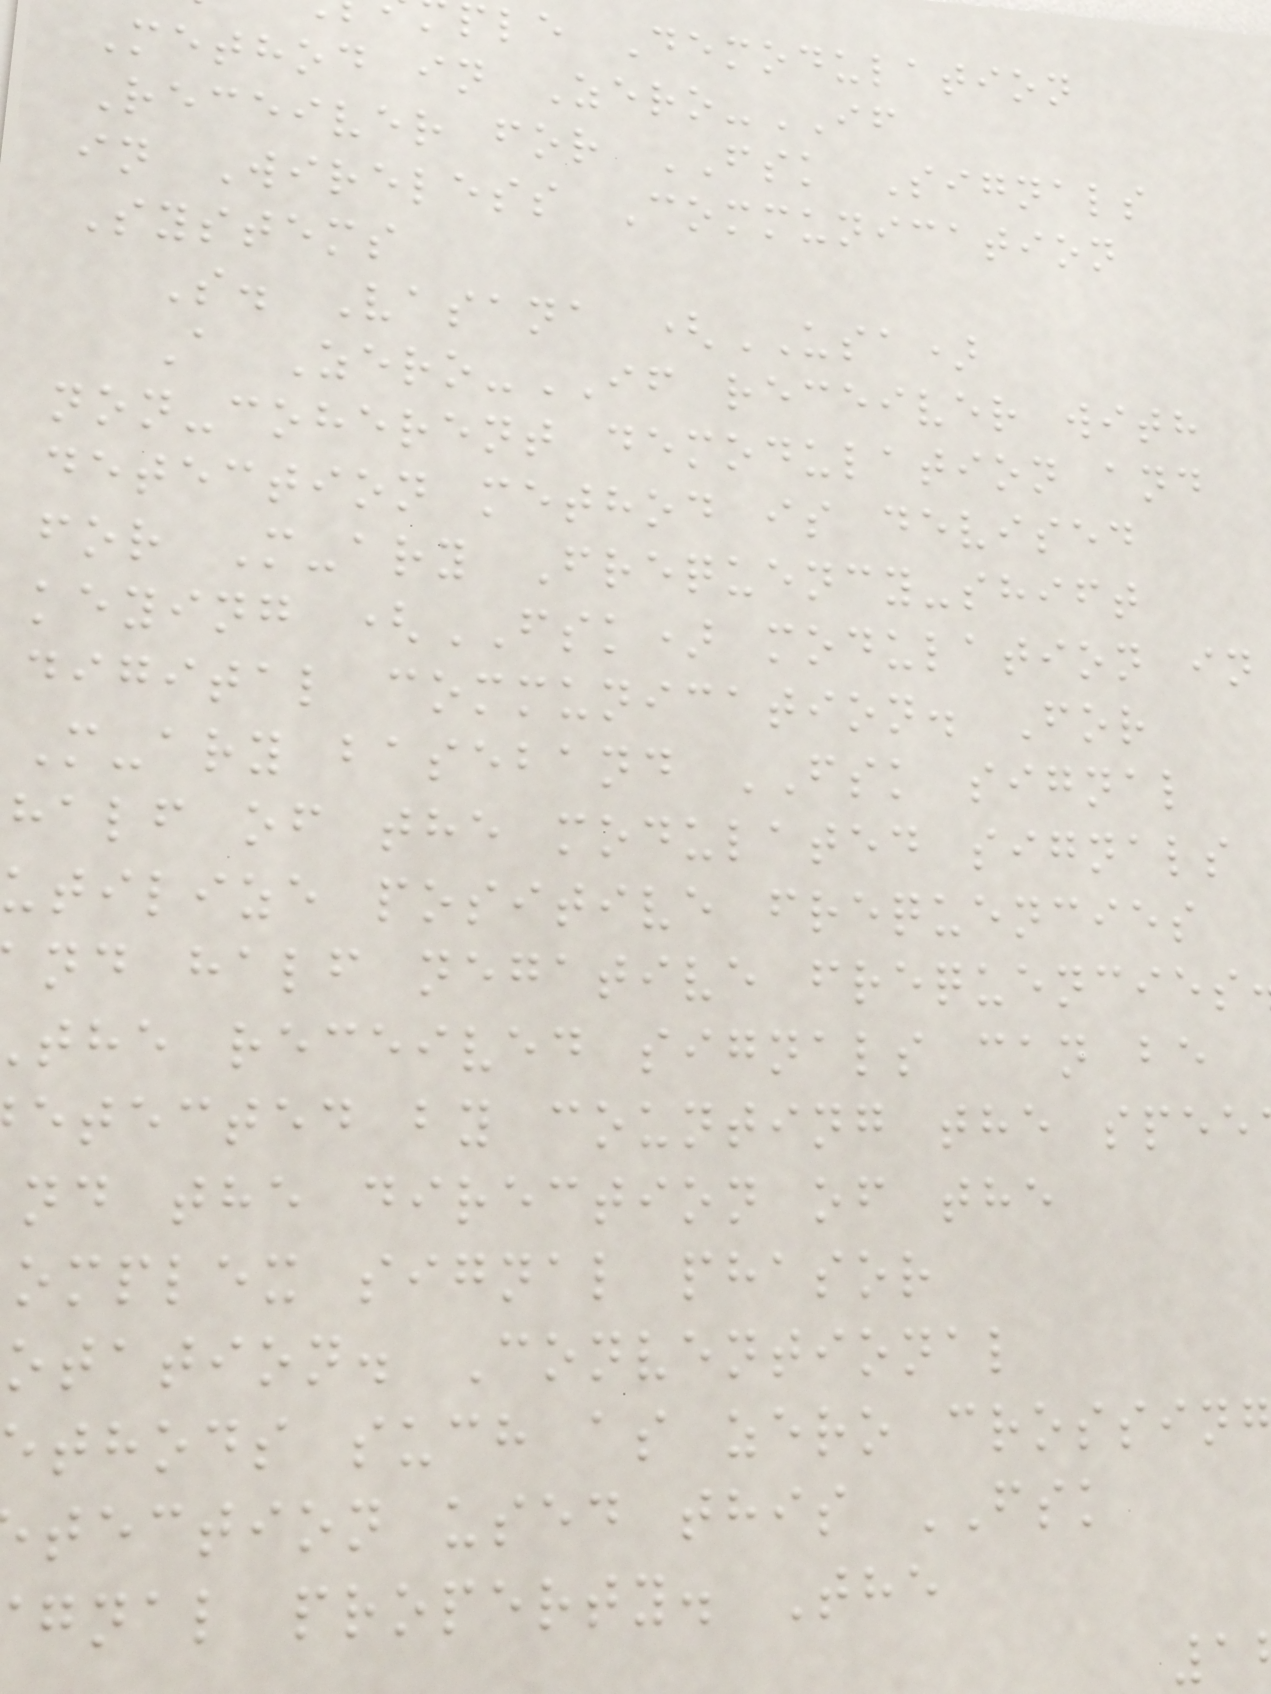ple Demodulation
Method in Zero-IF
Receiver for FSK Signals
in Wireless Communication
Systems
S. Vasana (USA)
A Zero-IF receiver with
non-coherent demodulation and
detection method is devised
for M-ary Frequency-shift
keying (FSK) modulation in
digital communication. For
M-ary baseband FSK signal
half of the modulated signals
utilize positive frequencies
nd half negative frequencies
the received signals can be
etected by counting the spee
nd the direction of the
omplex signal phasor
otation. Conventional
thods such as zero crossin
tection used this FSK
gnal property. The
